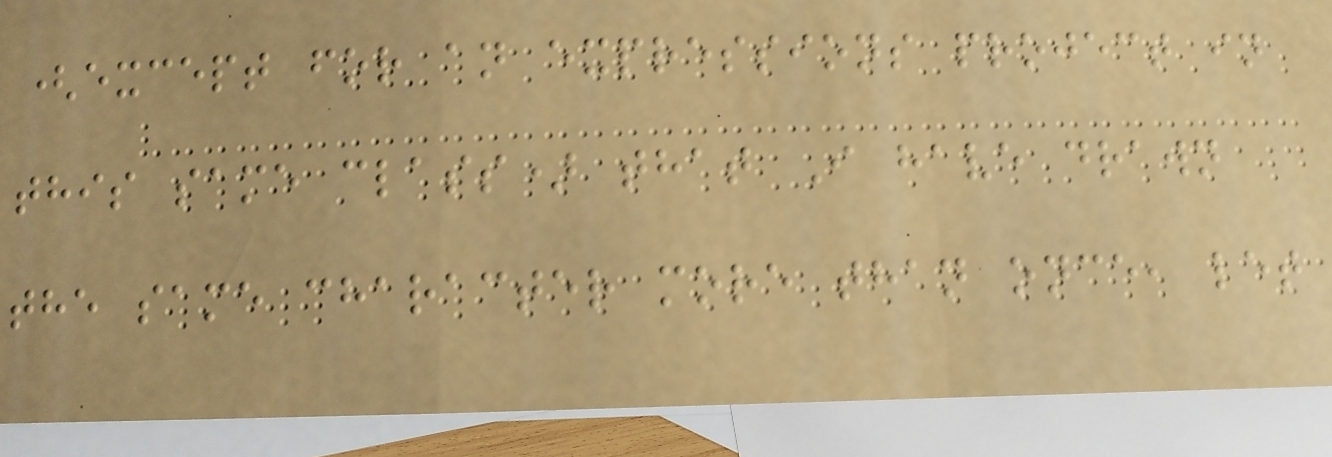(except for an expressions project in
this same class) that I have drawn
the same character more than once, let
